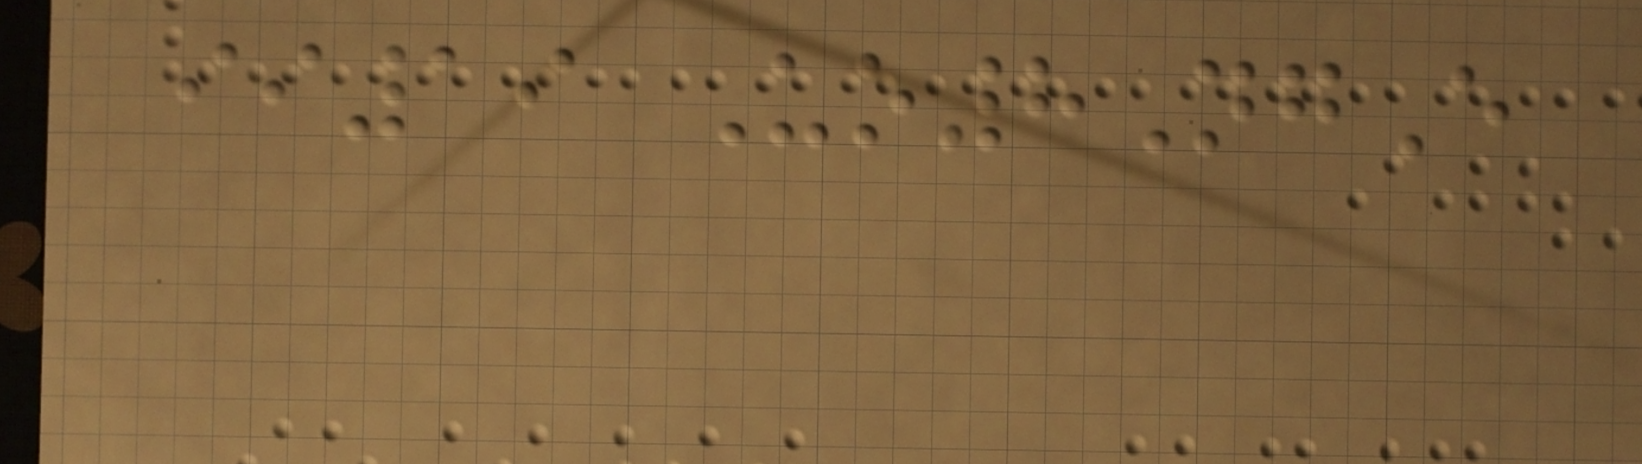ii19 Uo8NgE
